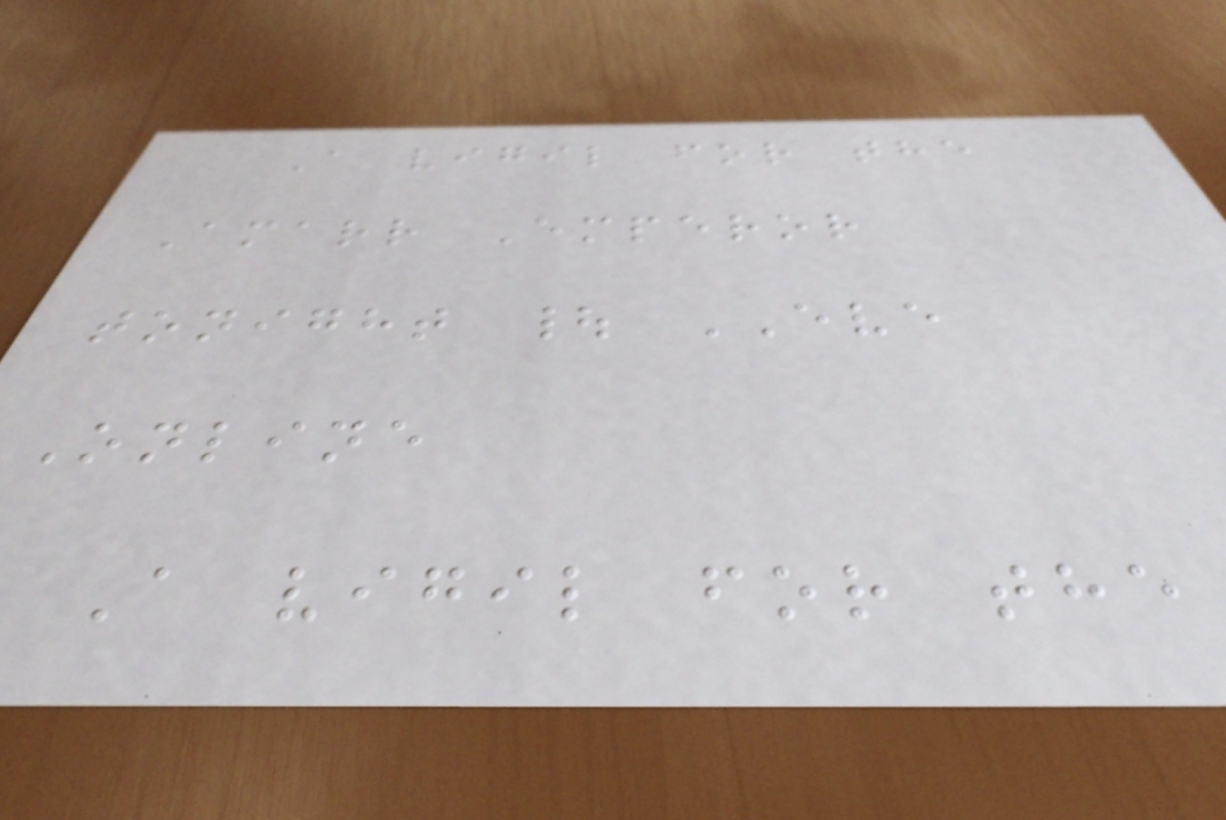A vigil for the
Amarr Emperor
tonight | EVE
Online
A vigil for the
